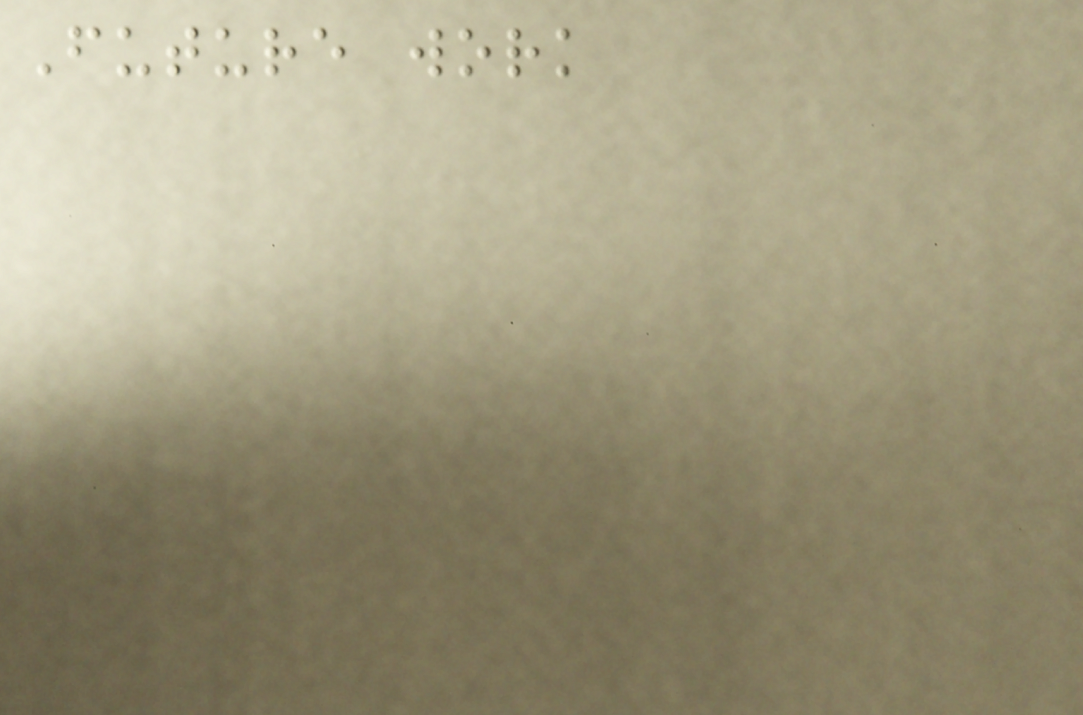Future work
